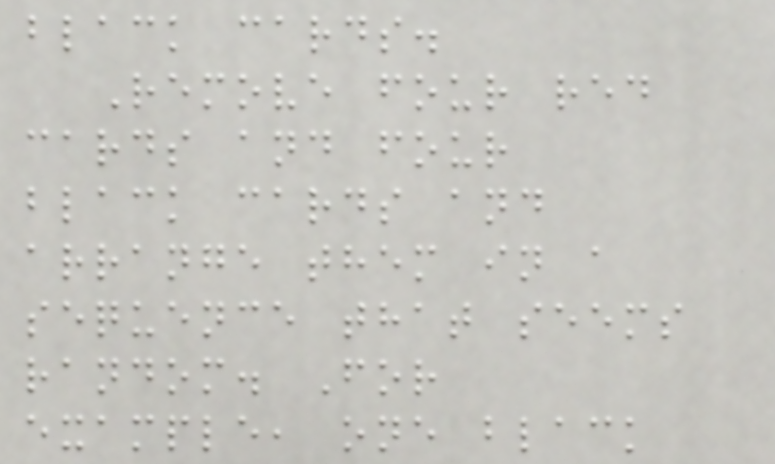black cards.
Remove four red
cards and four
black cards and
arrange them in a
sequence that seems
random. For
example, one black
